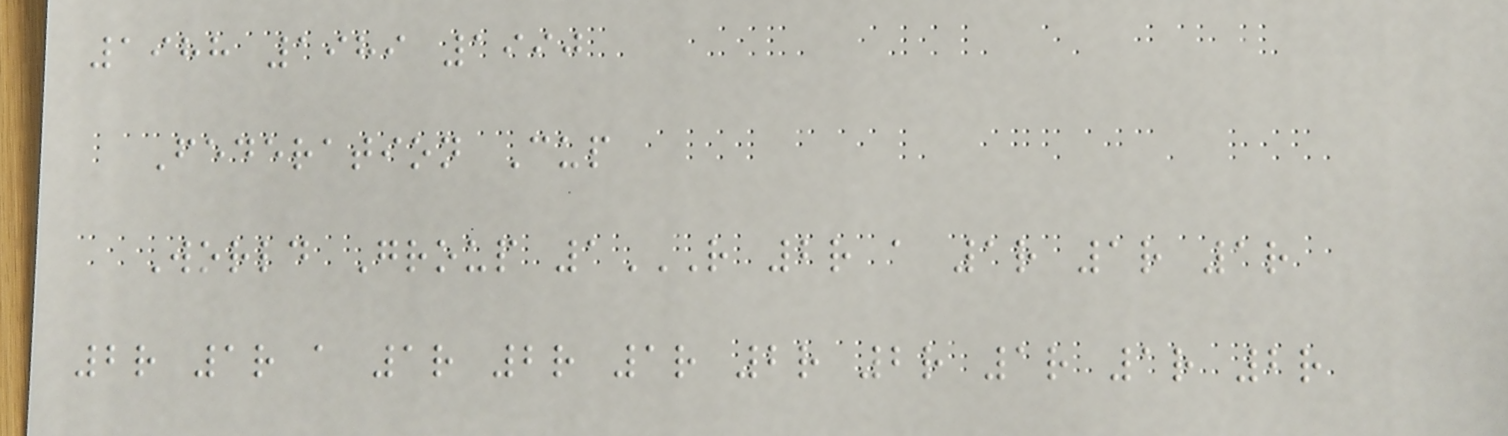1988 1989 1990
Federation Cup
World Group 1R 2R A 1R 1R 1R
2R 1R A 1R 2R 1R 2R 2R 1R 1R 2R
